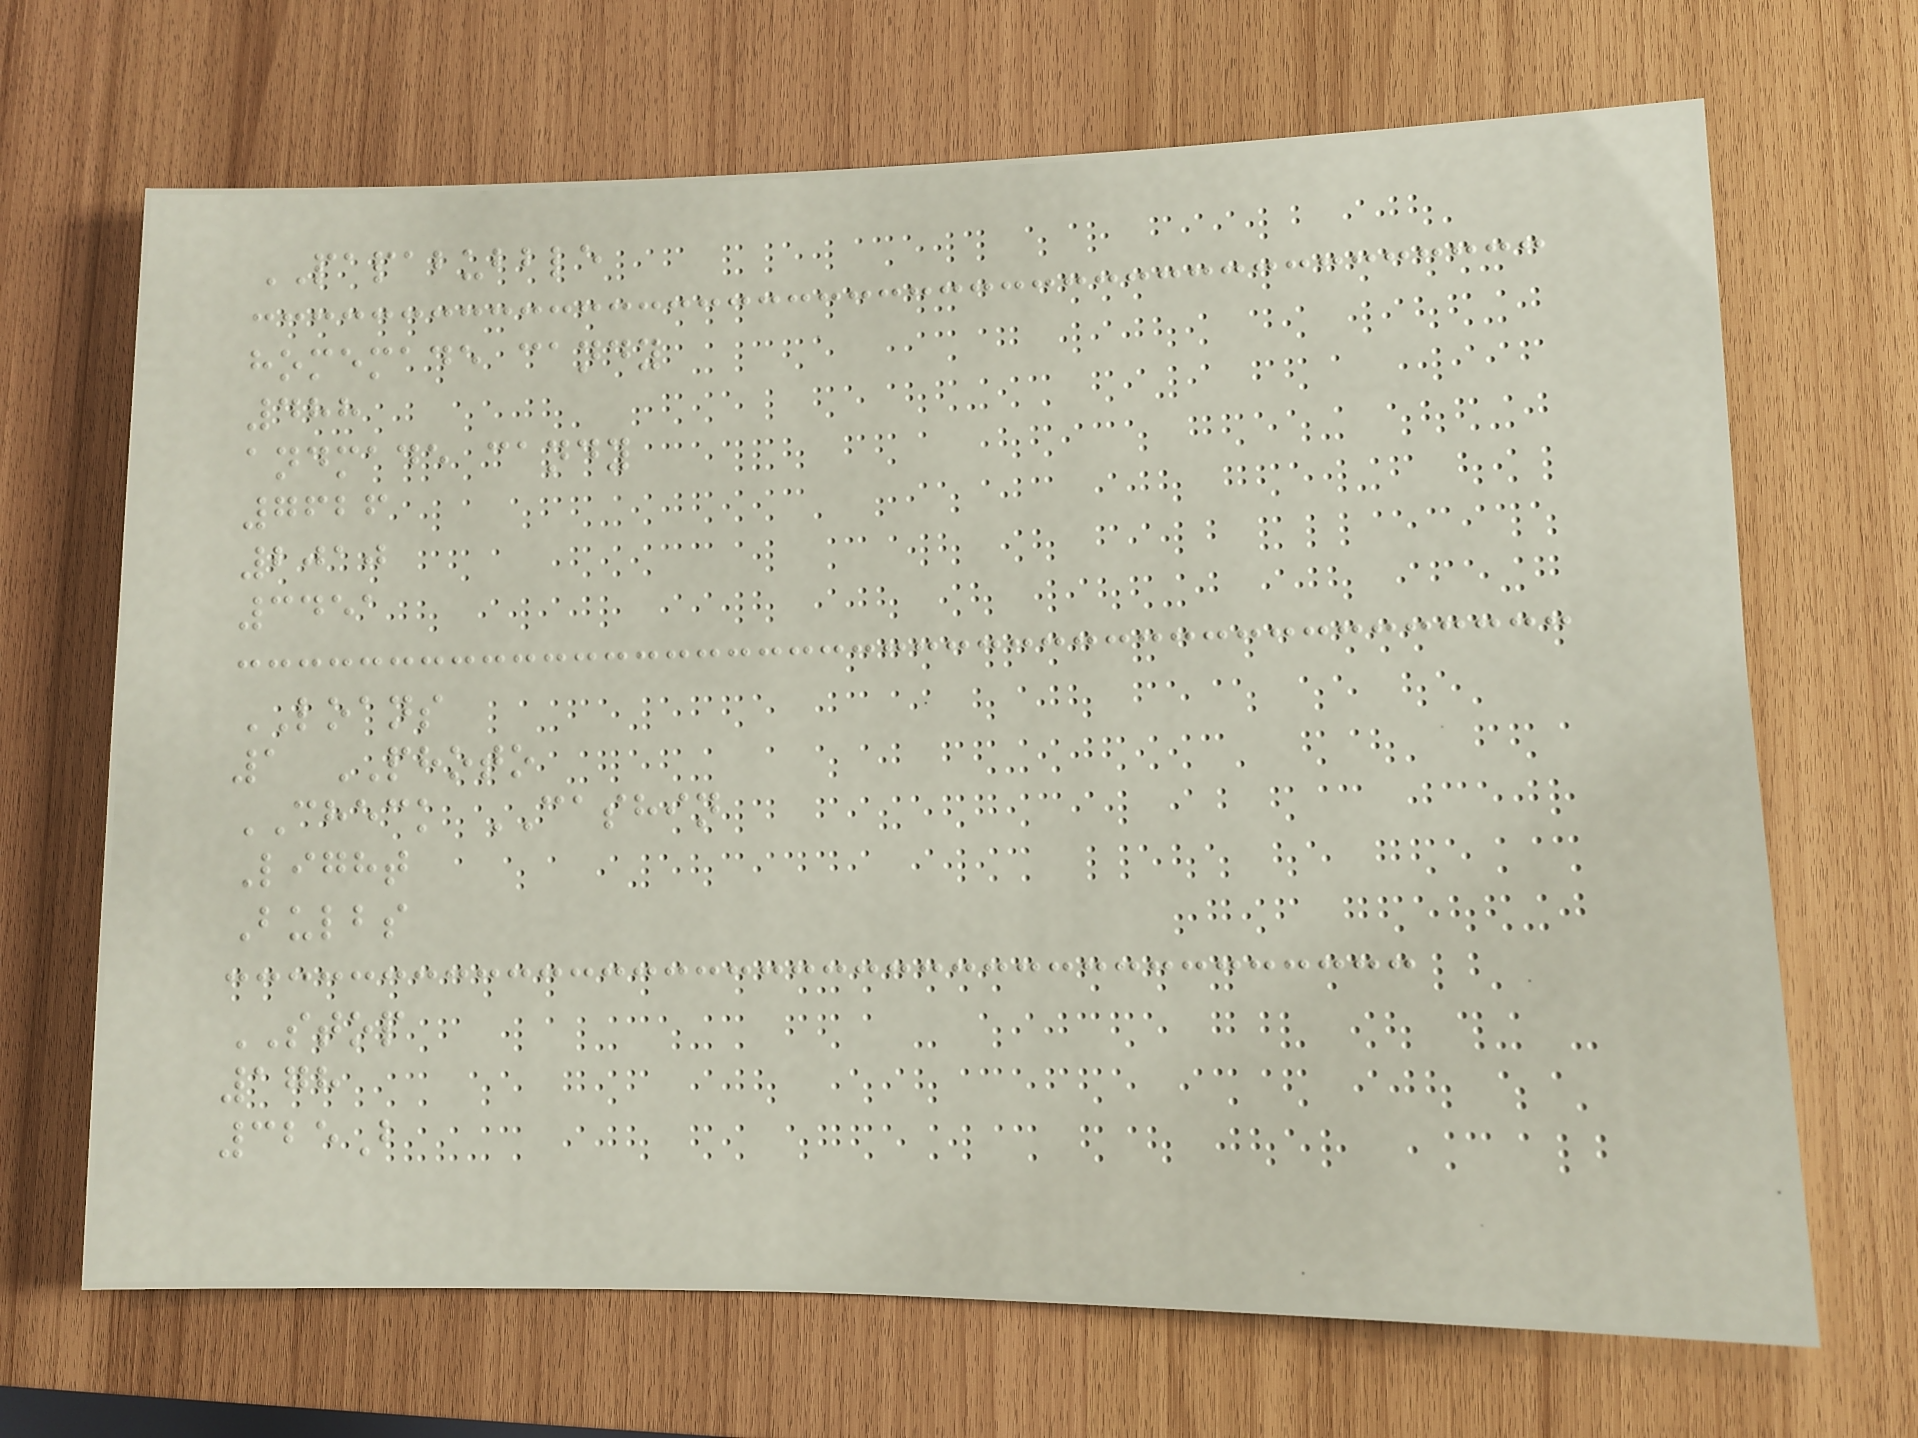PAPABUBBLE
homemade candy
488
andmade candy
7626
2010
3451
LOANS
1 PHOTO
CHECK CASHIN
Light
Bulbs
STOP
178
325B
